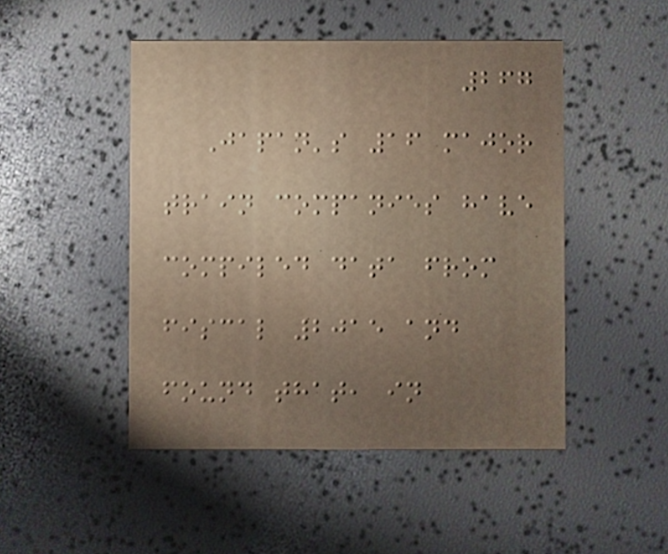267
Japan's 16 major
train companies have
compiled data from
fiscal 2015 and
found that, in
